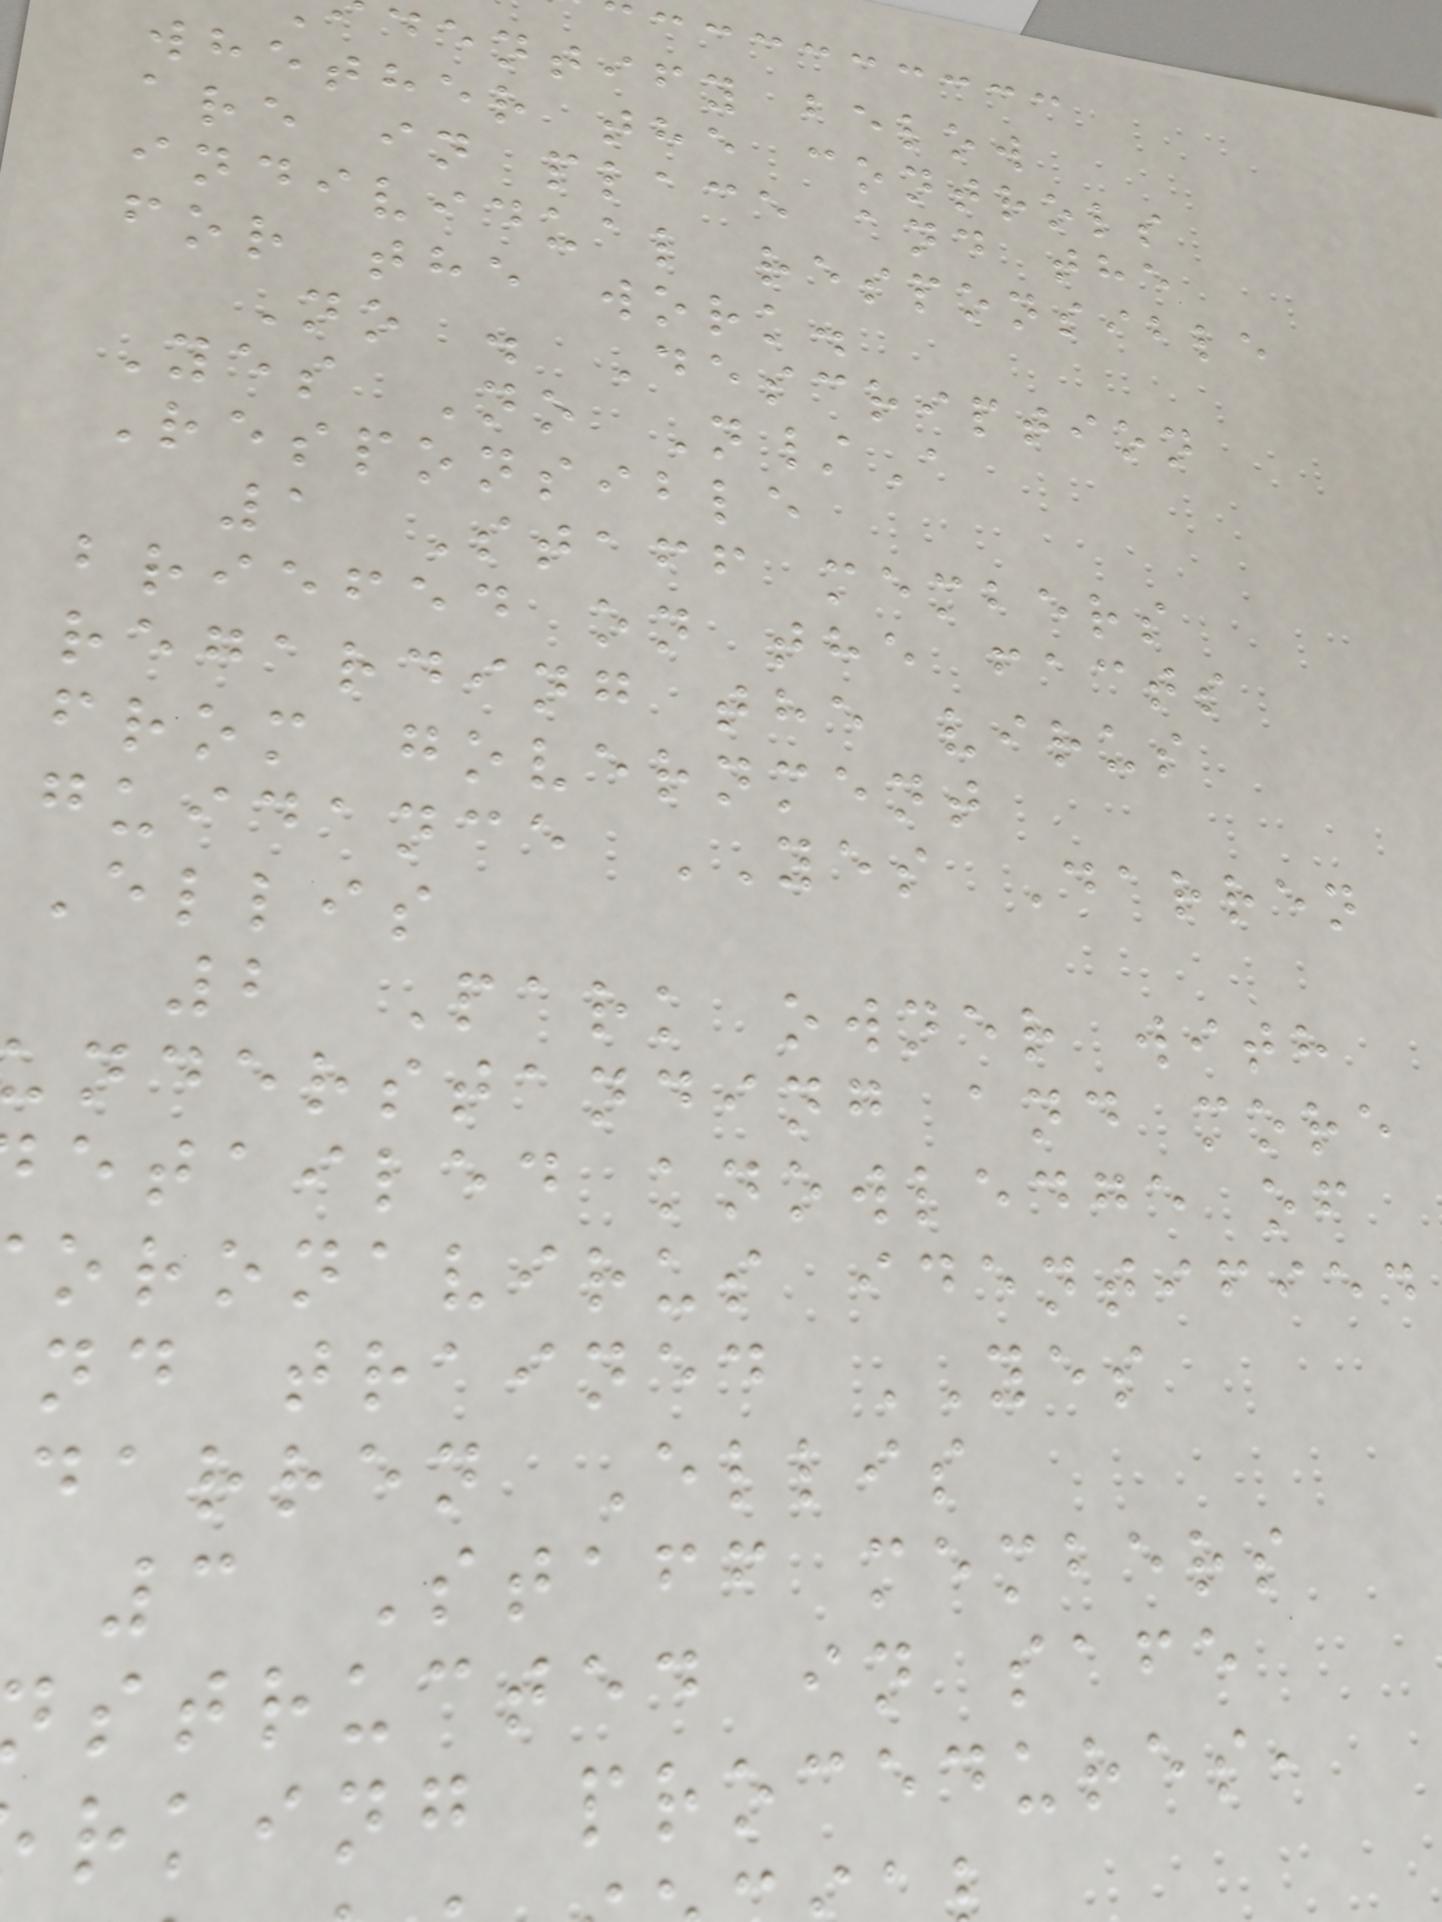dentify below
whether the controls
are in place and the
individual responsible
for the work.
No . Description
Yes No N/A
Responsible
1 Staff members
briefed on the facts
regarding the virus
from government
guidance YES Darren
Ellis
2 Park owner with
nderstanding and more
etailed knowledge of
oronavirus identified
nd trained YES
darren Ellis
3 Staff members
structed in safe
rking procedures,
